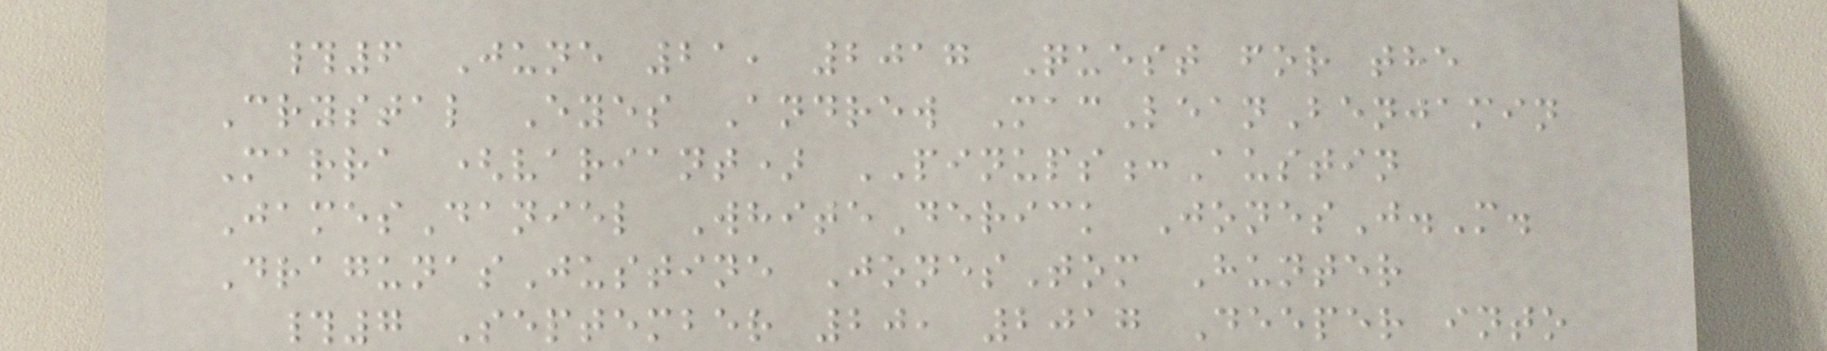#6 June 21, 2017 Quest for the
Crystal Eyes Andrew MacLeanBenjamin
Marra (variant) PINUPS:Austin
JamesDaniel WhiteDerick JonesJ.M.
DragunasJustine JonesTom Hunter
#7 September 20, 2017 Deeper into
